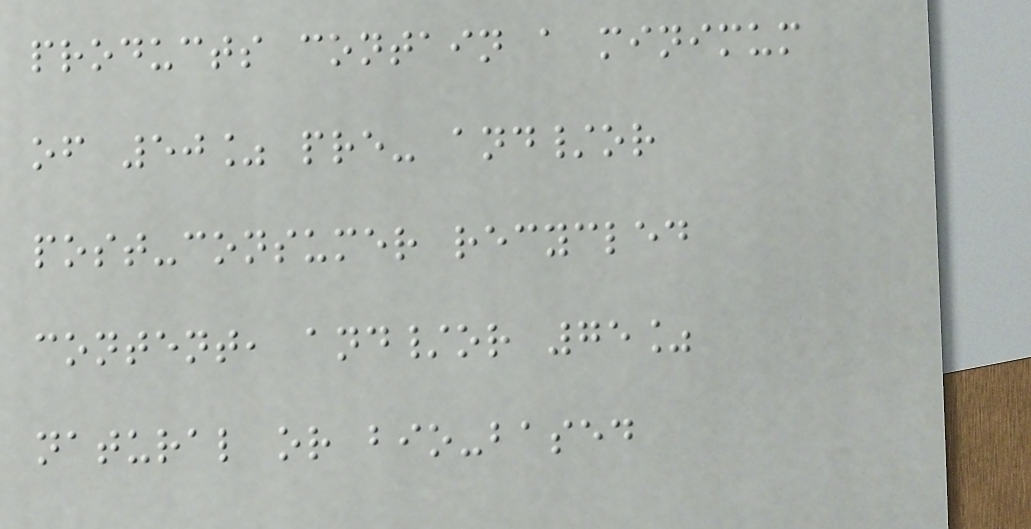products contain a minimum
of 50% pre- and/or
post-consumer recycled
content, and/or 75%
natural or bio-based
